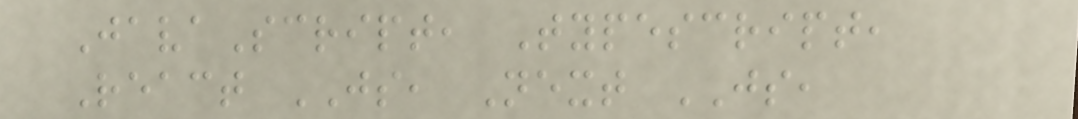JavaScript, Typescript,
React JS, Next JS,
